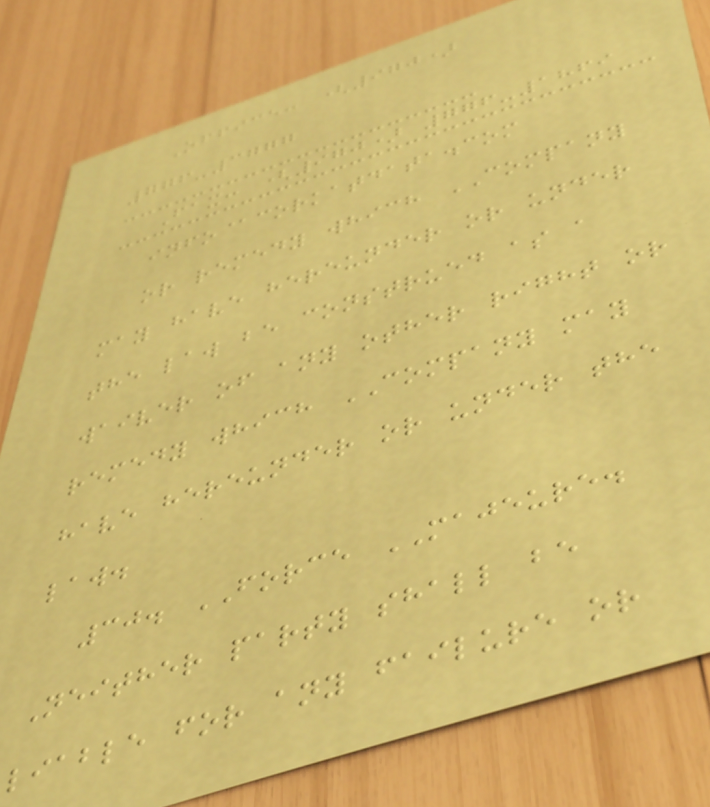Office: (970)
776-3777
Fax: (970) 776-1869
info@corkatdata.com
or remedy which COMPANY
may have hereunder or under
the law be construed as a
waiver of any other right or
remedy which COMPANY may
have hereunder or under the
law.
30. FORCE MAJEURE.
Neither party shall be
liable for any failure or
